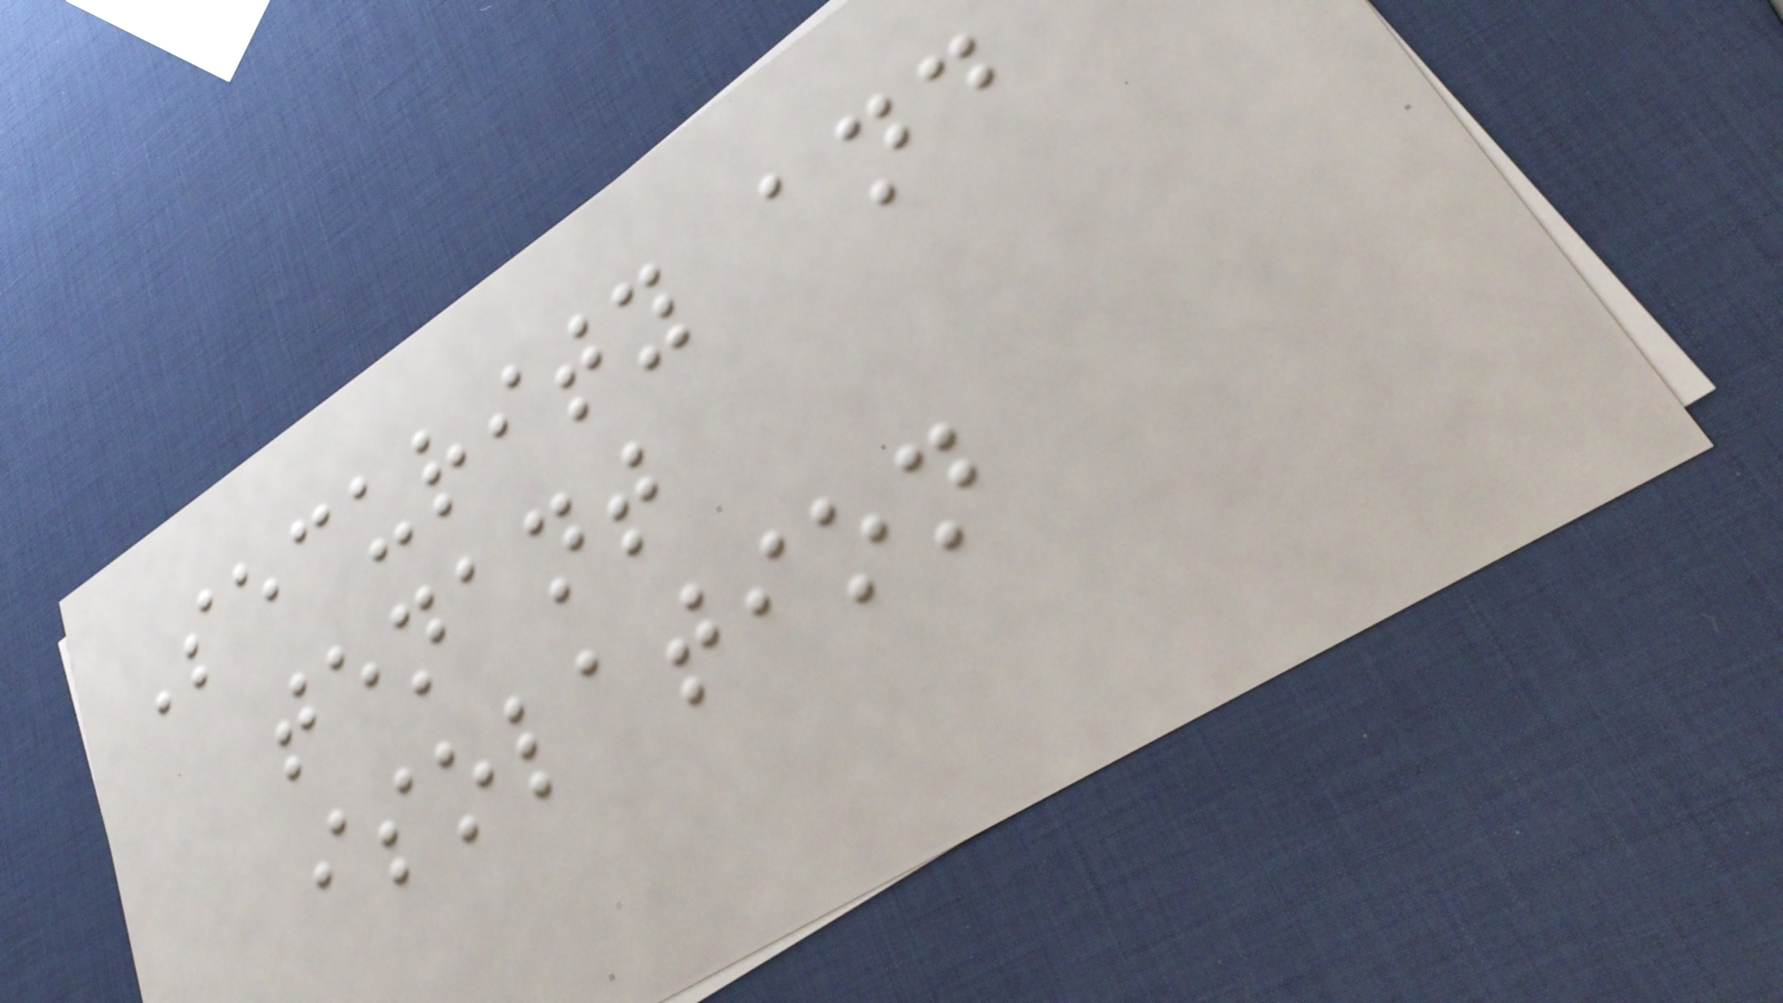Security and
tenant
isolation
